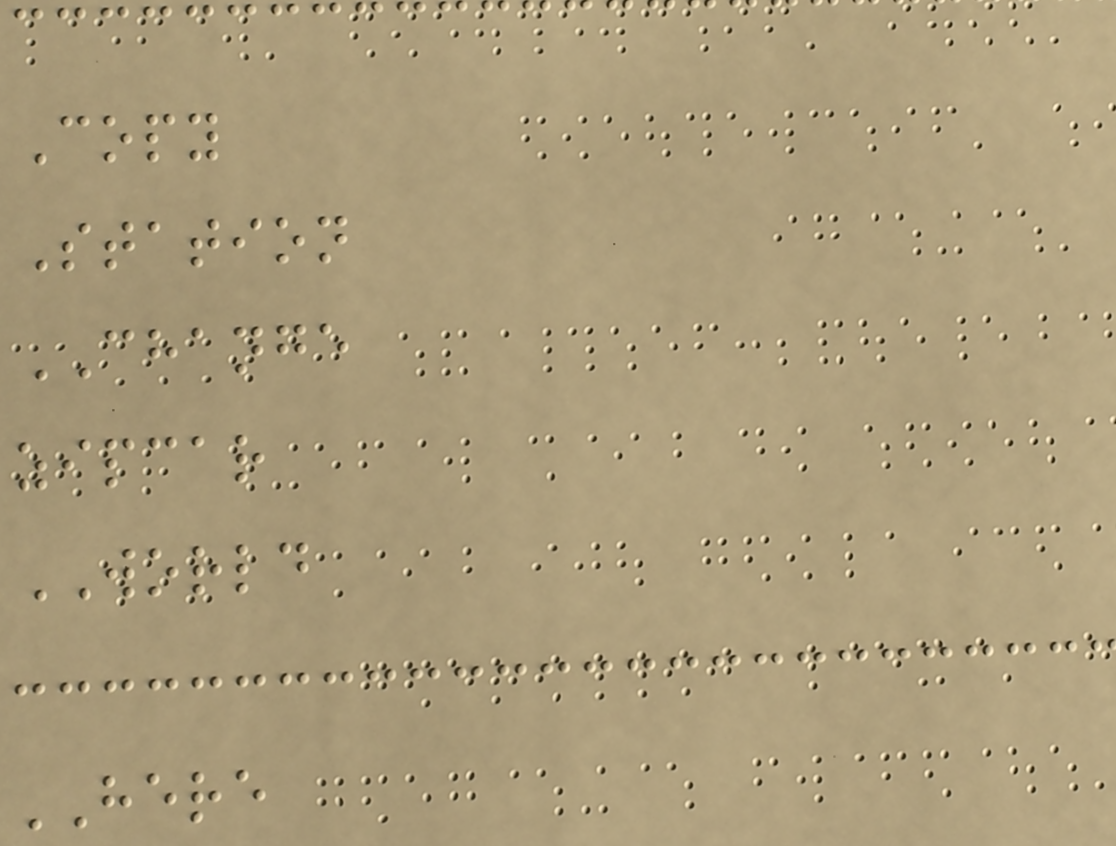Copy
Station
CHANGE
zipcar
WORLD
HERE
